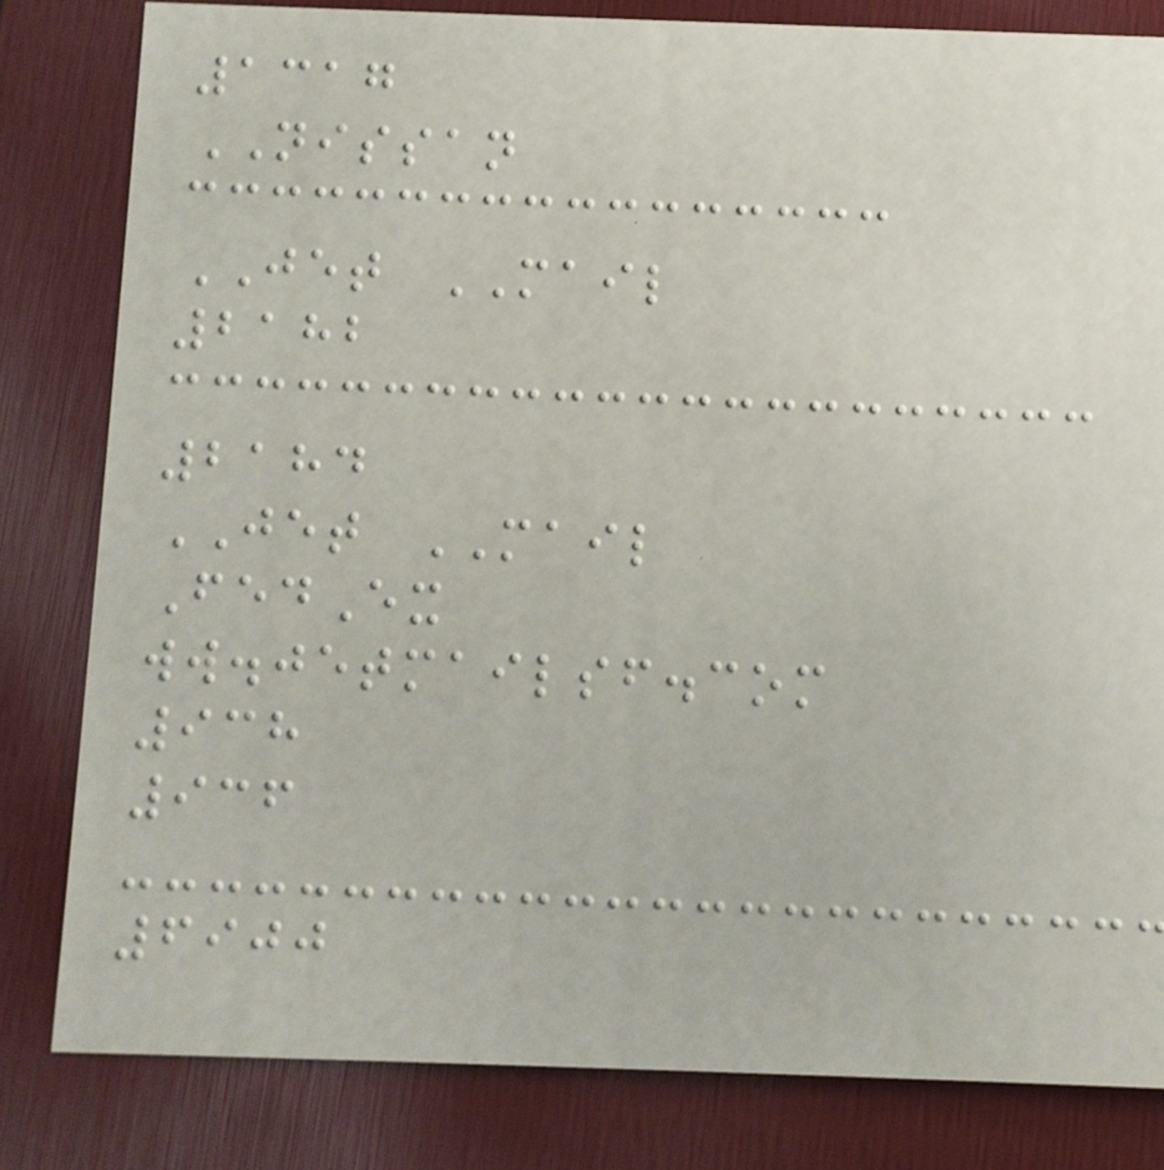1317
NISSAN
JET MAIL
2182
2184
JET MAIL
FedEx
ww.jetmailsf.com
938
936
6900
